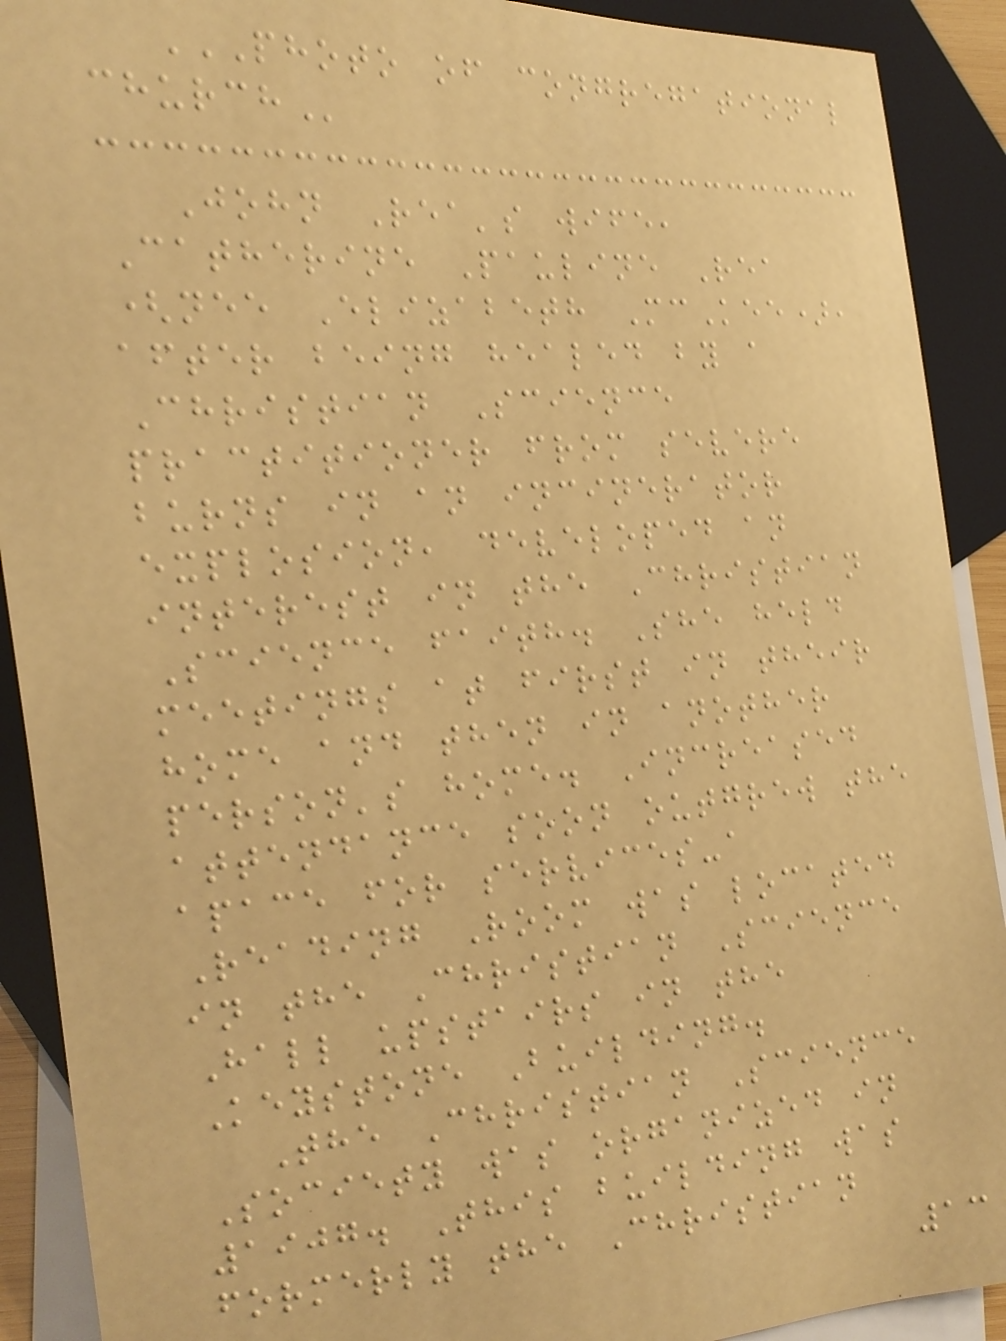PHOTO OF CONGREGATIONAL
CHURCH
John Rea's wife,
Catherine Pauline Rea
(nee Elizabeth McKee),
after being healed by a
Christian Science
practitioner from severe
burns in an incinerator
explosion, developed an
interest in the Christian
Science faith. She held
meetings at first in their
home and then in another
person's home. Increased
attendance soon outgrew the
apace for services-a
Reading Room was located
in the Christian Science
Hall upstairs in the
Keystone Building.
The Christian Science
Society was organized in
1907. This building was
formerly the Christian
13
